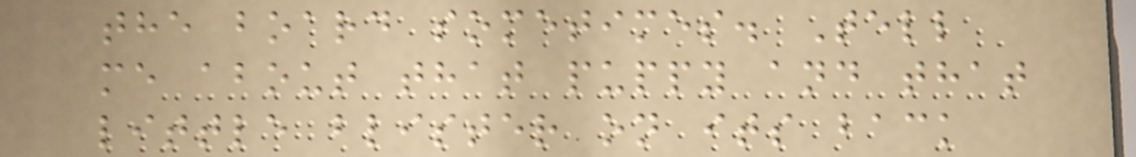the board sometimes. Tell
me about that puppy and that
little blister on its back
